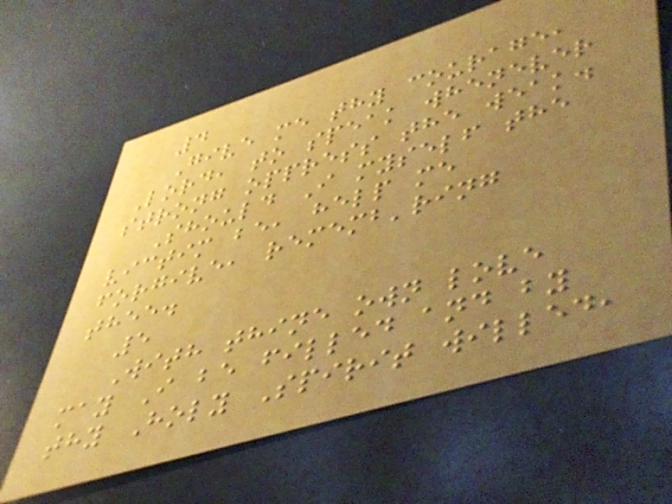4
Give me thy courage,
Lord, to speak whenever
strong oppress the weak.
Should I myself the
victim be, help me
forgive, rememb'ring
thee.
5
With thine own love
may I be filled and by
thy Holy Spirit willed,
